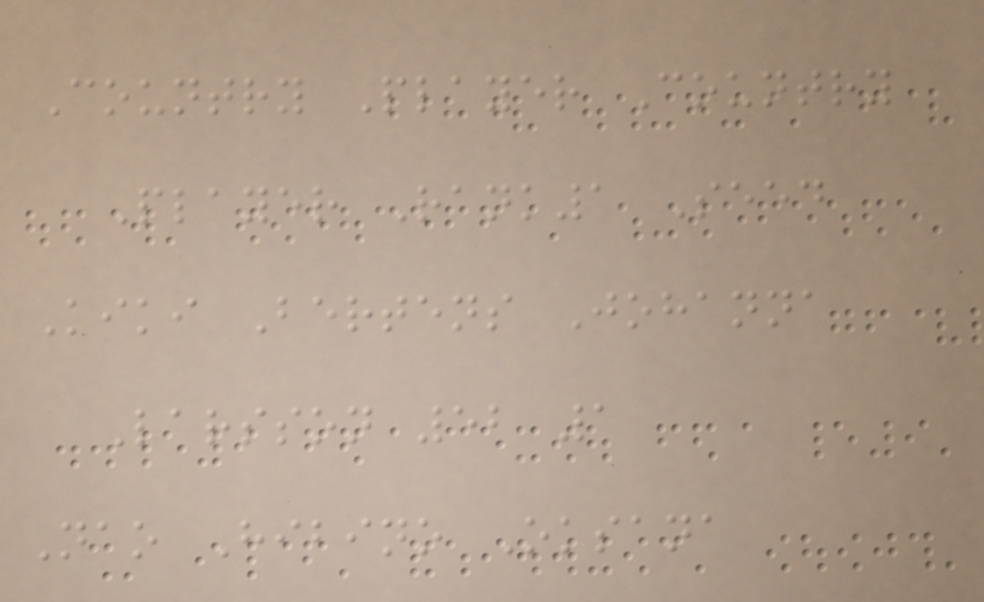Country Player Country
Player Rank1 Seed
Kiki Bertens Johanna
Larsson 52 1
Nao Hibino Oksana
